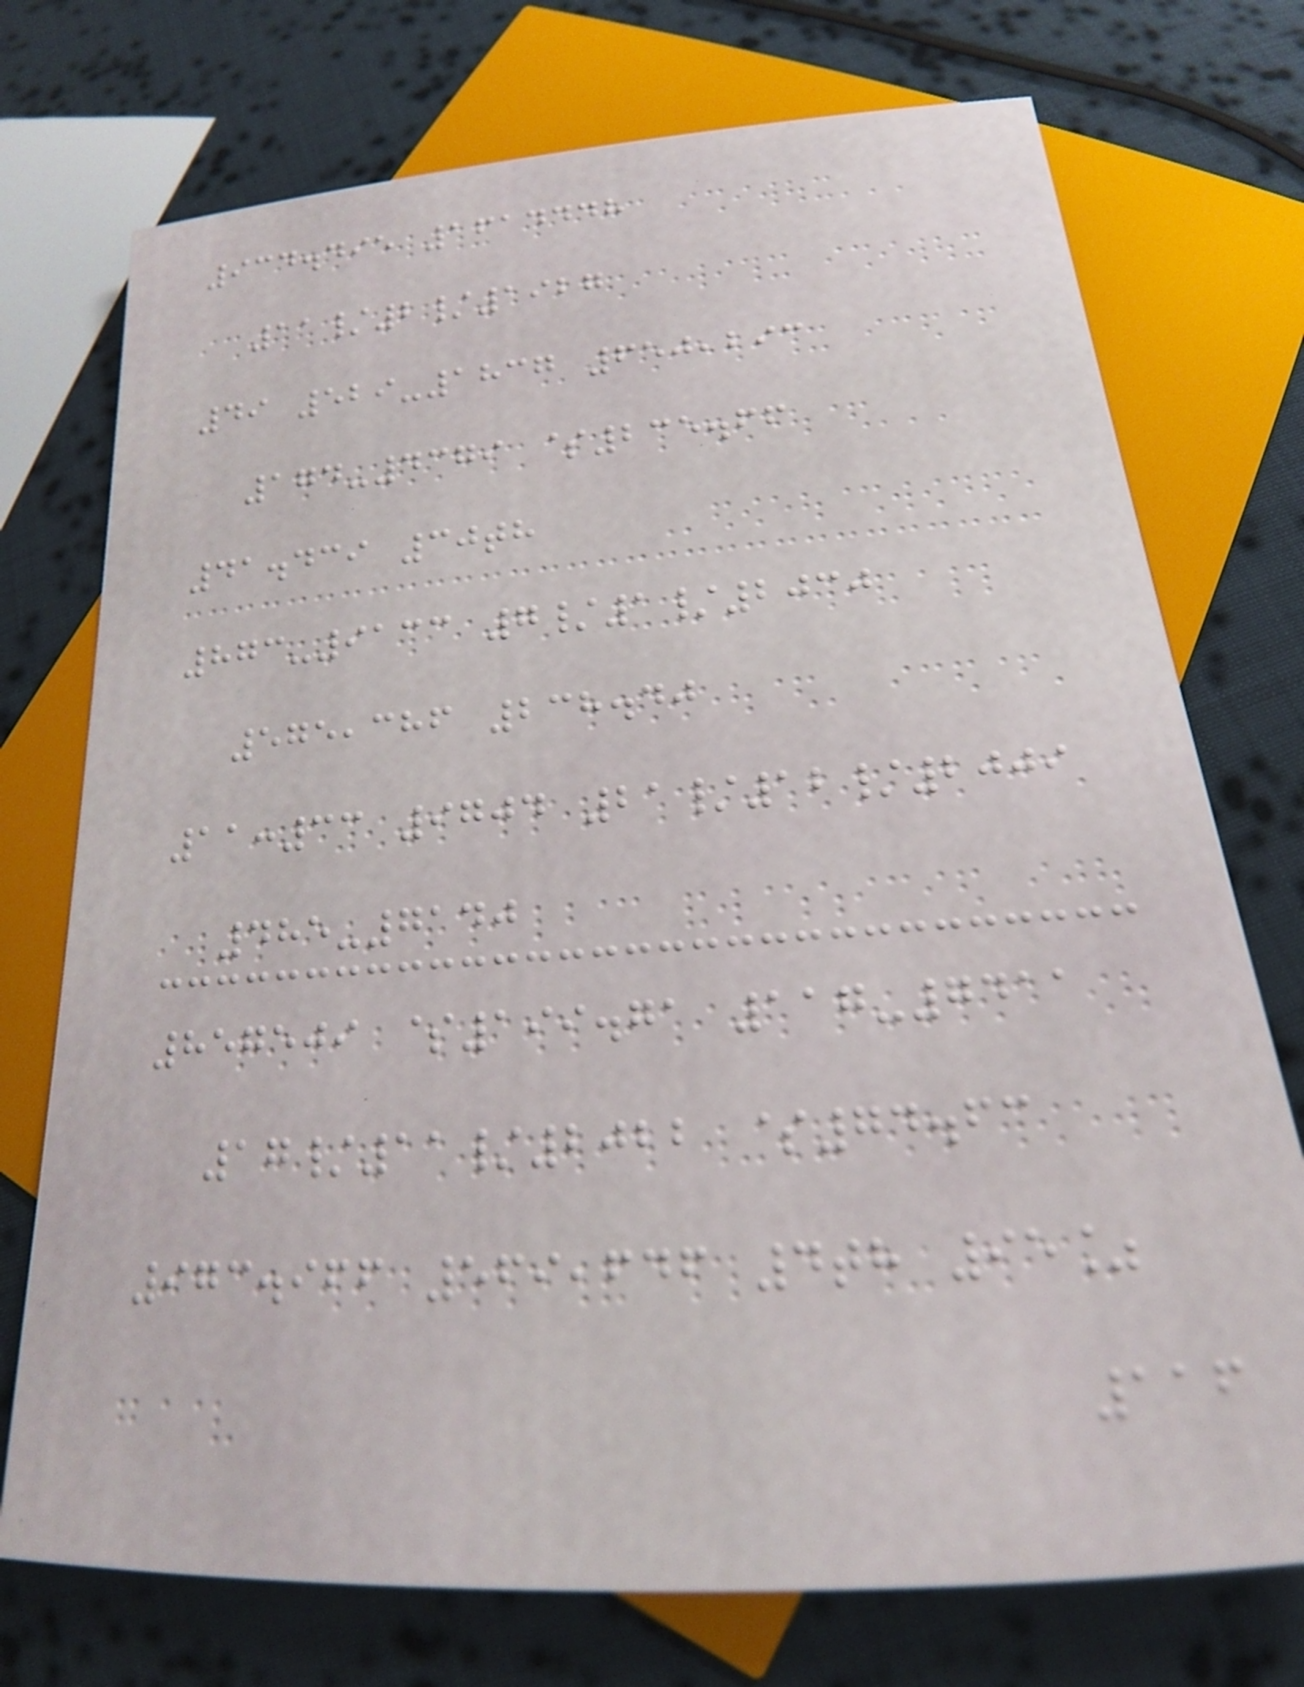934.495 1614448
11/2/1927
49 529-1837 650,293
174-4379 $235.66
41.439 30th
873-9133 7/1/2030
575,386 238.40
11:33 9704 21/12/2009
485-7140
857509 $199.71 117-7411
17/11/2022 $74.63
973.966 569,646 4th 95%
116
